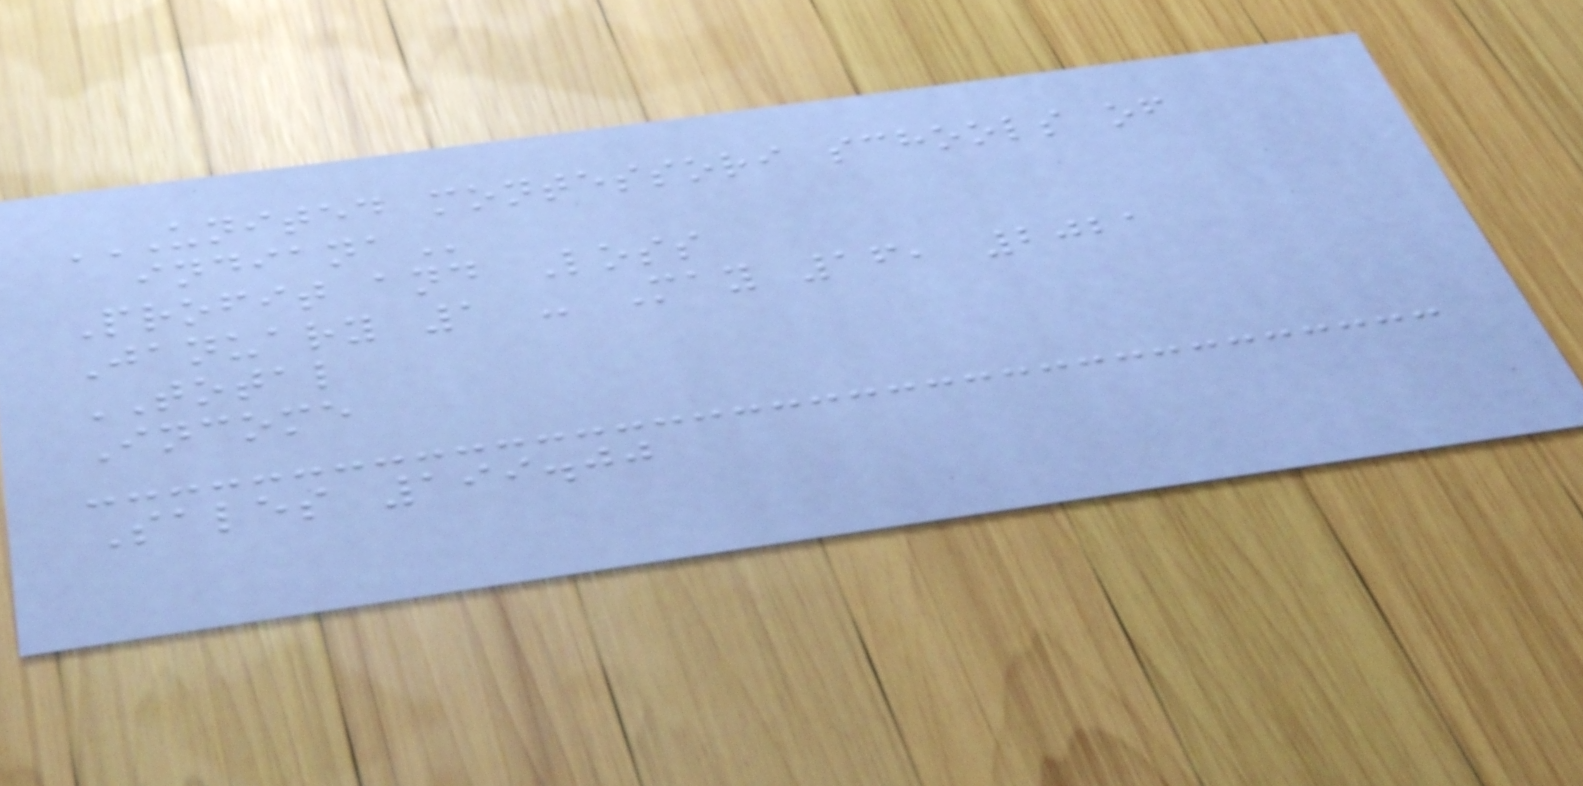UNITED MONTESSORI SCHOOLS OF
INDIANA
Profit and Loss
January 1 - May 16, 2021
TOTAL
Income
Sales 199.00
